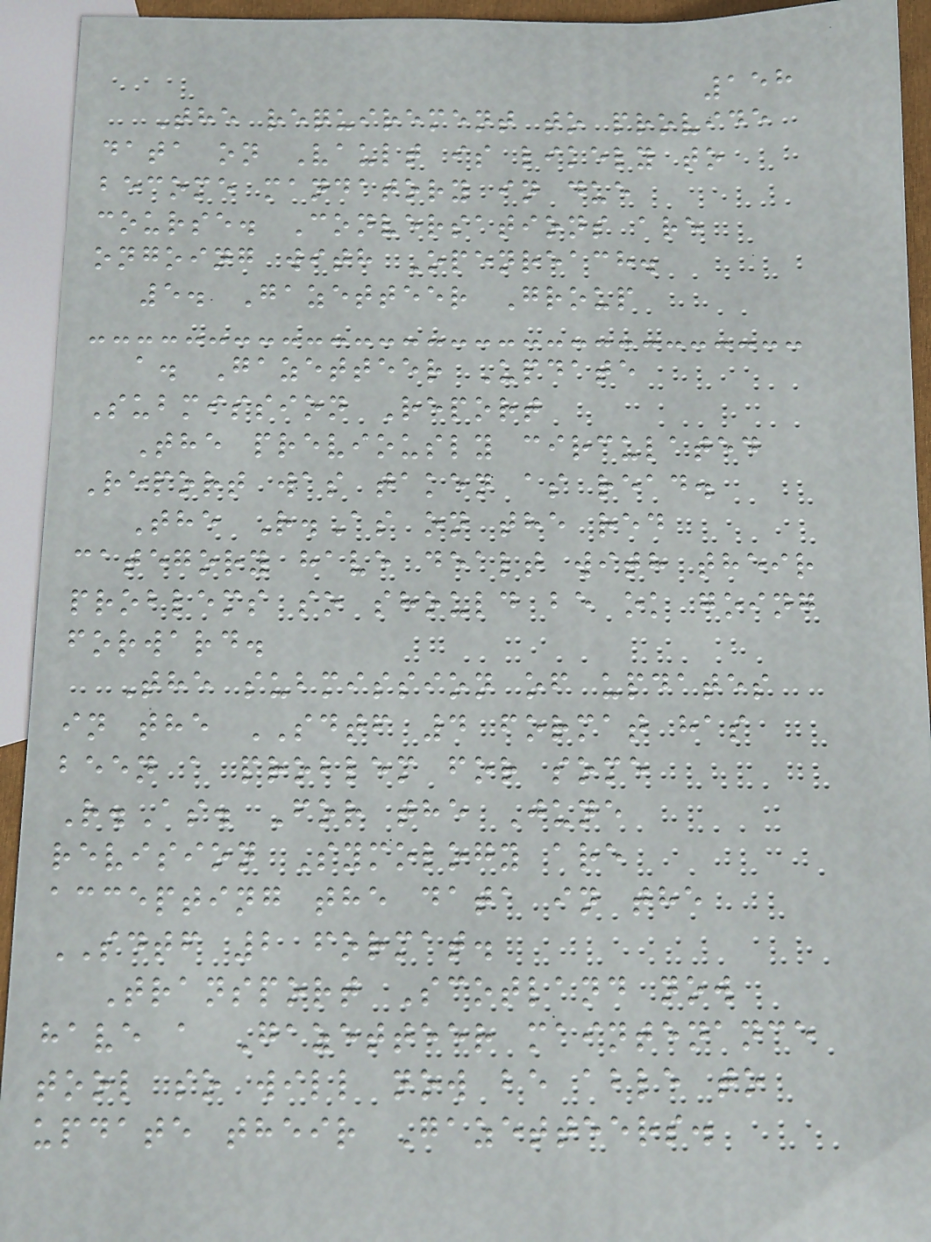158
The requirement to provide
data on Vault is likely to
become mandatory in due
course. Conversations are
ongoing with Openreach.
5. Gazetteer Group
a. Gazetteer Update
Submission Report
The previously circulated
Report was taken as read.
The R.As on the red
category have dealt with their
problems so should be ok going
forward.
The submission of updates
in the SDTF 4 format has
been a problem for some
R.As. For the June
revision Symology are
accepting the data in the
SDTF 2 format.
Transport Scotland now
have a Gazetteer maintenance
tool so will now be able to
update their Gazetteers.
